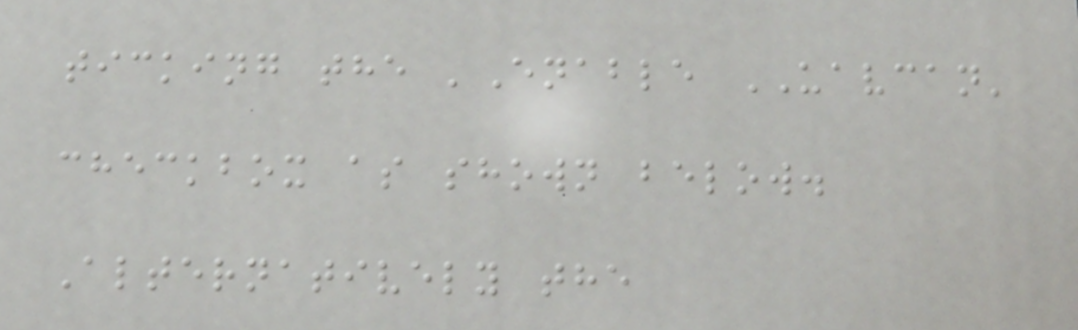ticking the 'Enable UAVCAN'
checkbox as shown below.
Alternatively the
